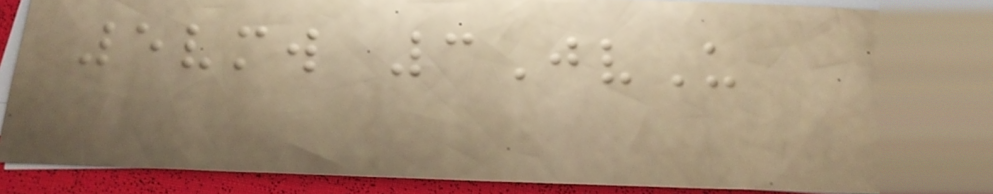5vmw 3JvU
